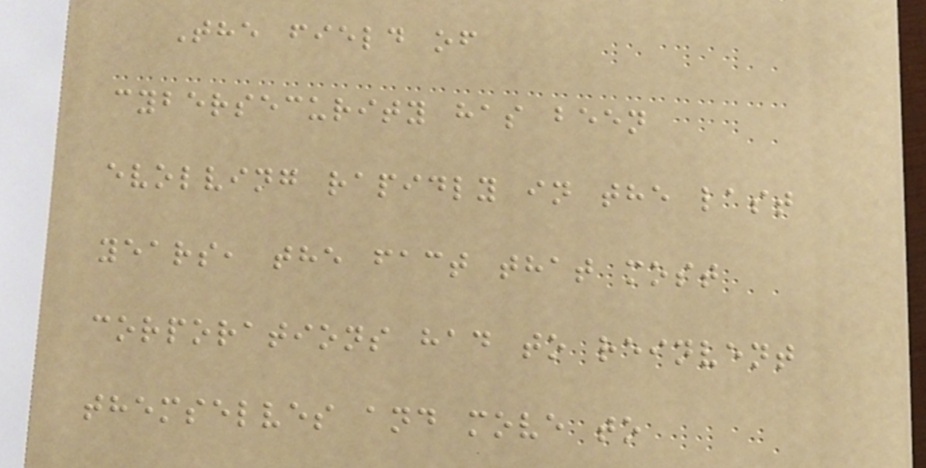The field of
cybersecurity has been
evolving rapidly in the last
years, the fact that most
corporations had to reinvent
themselves and move to
